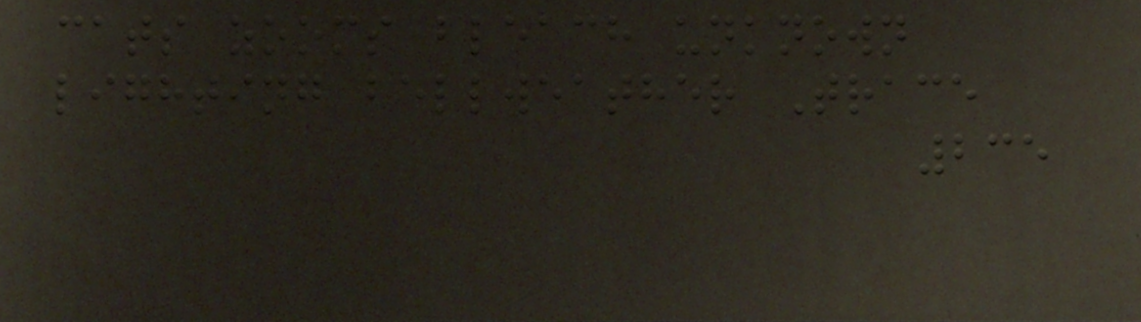cats zooms bleach unknown
lighting bellweather Trace
235
